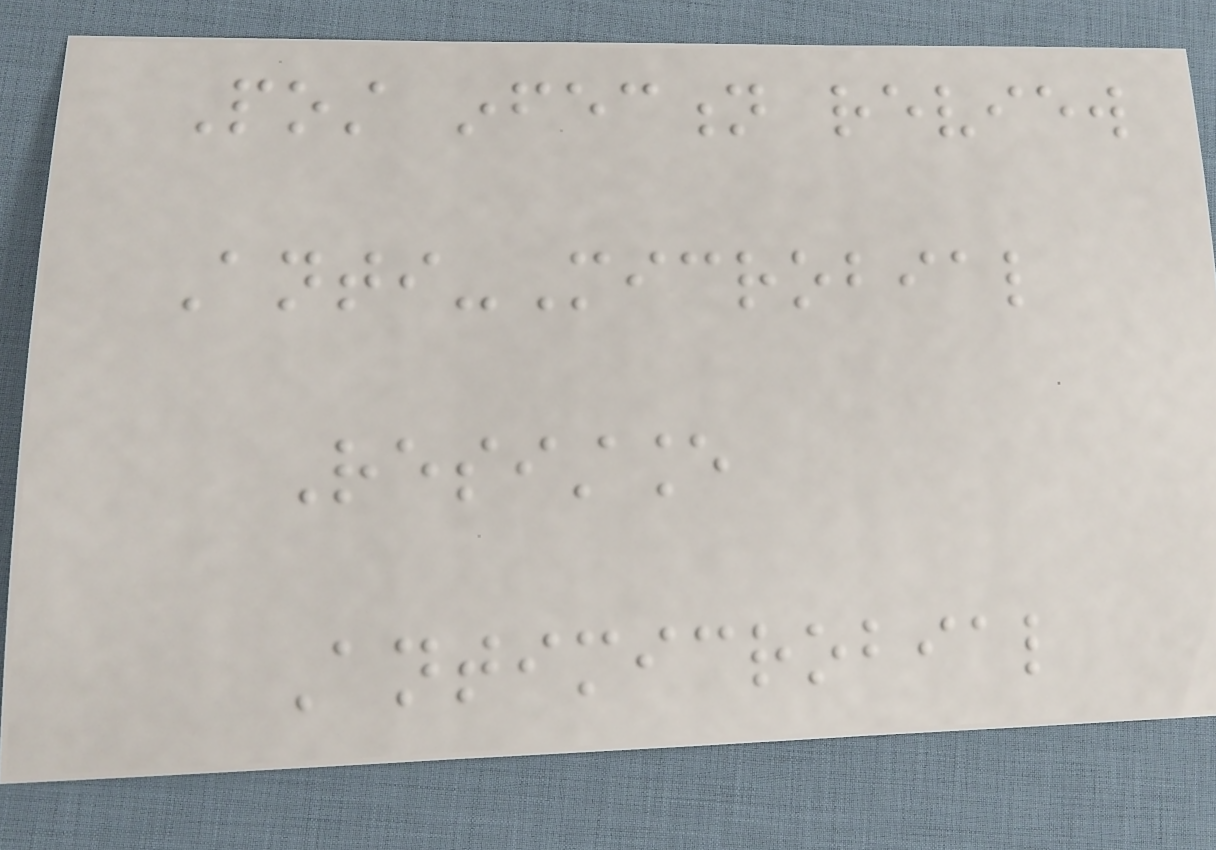Post infection review
Anti-Microbial
Resistance
Antimicrobial
